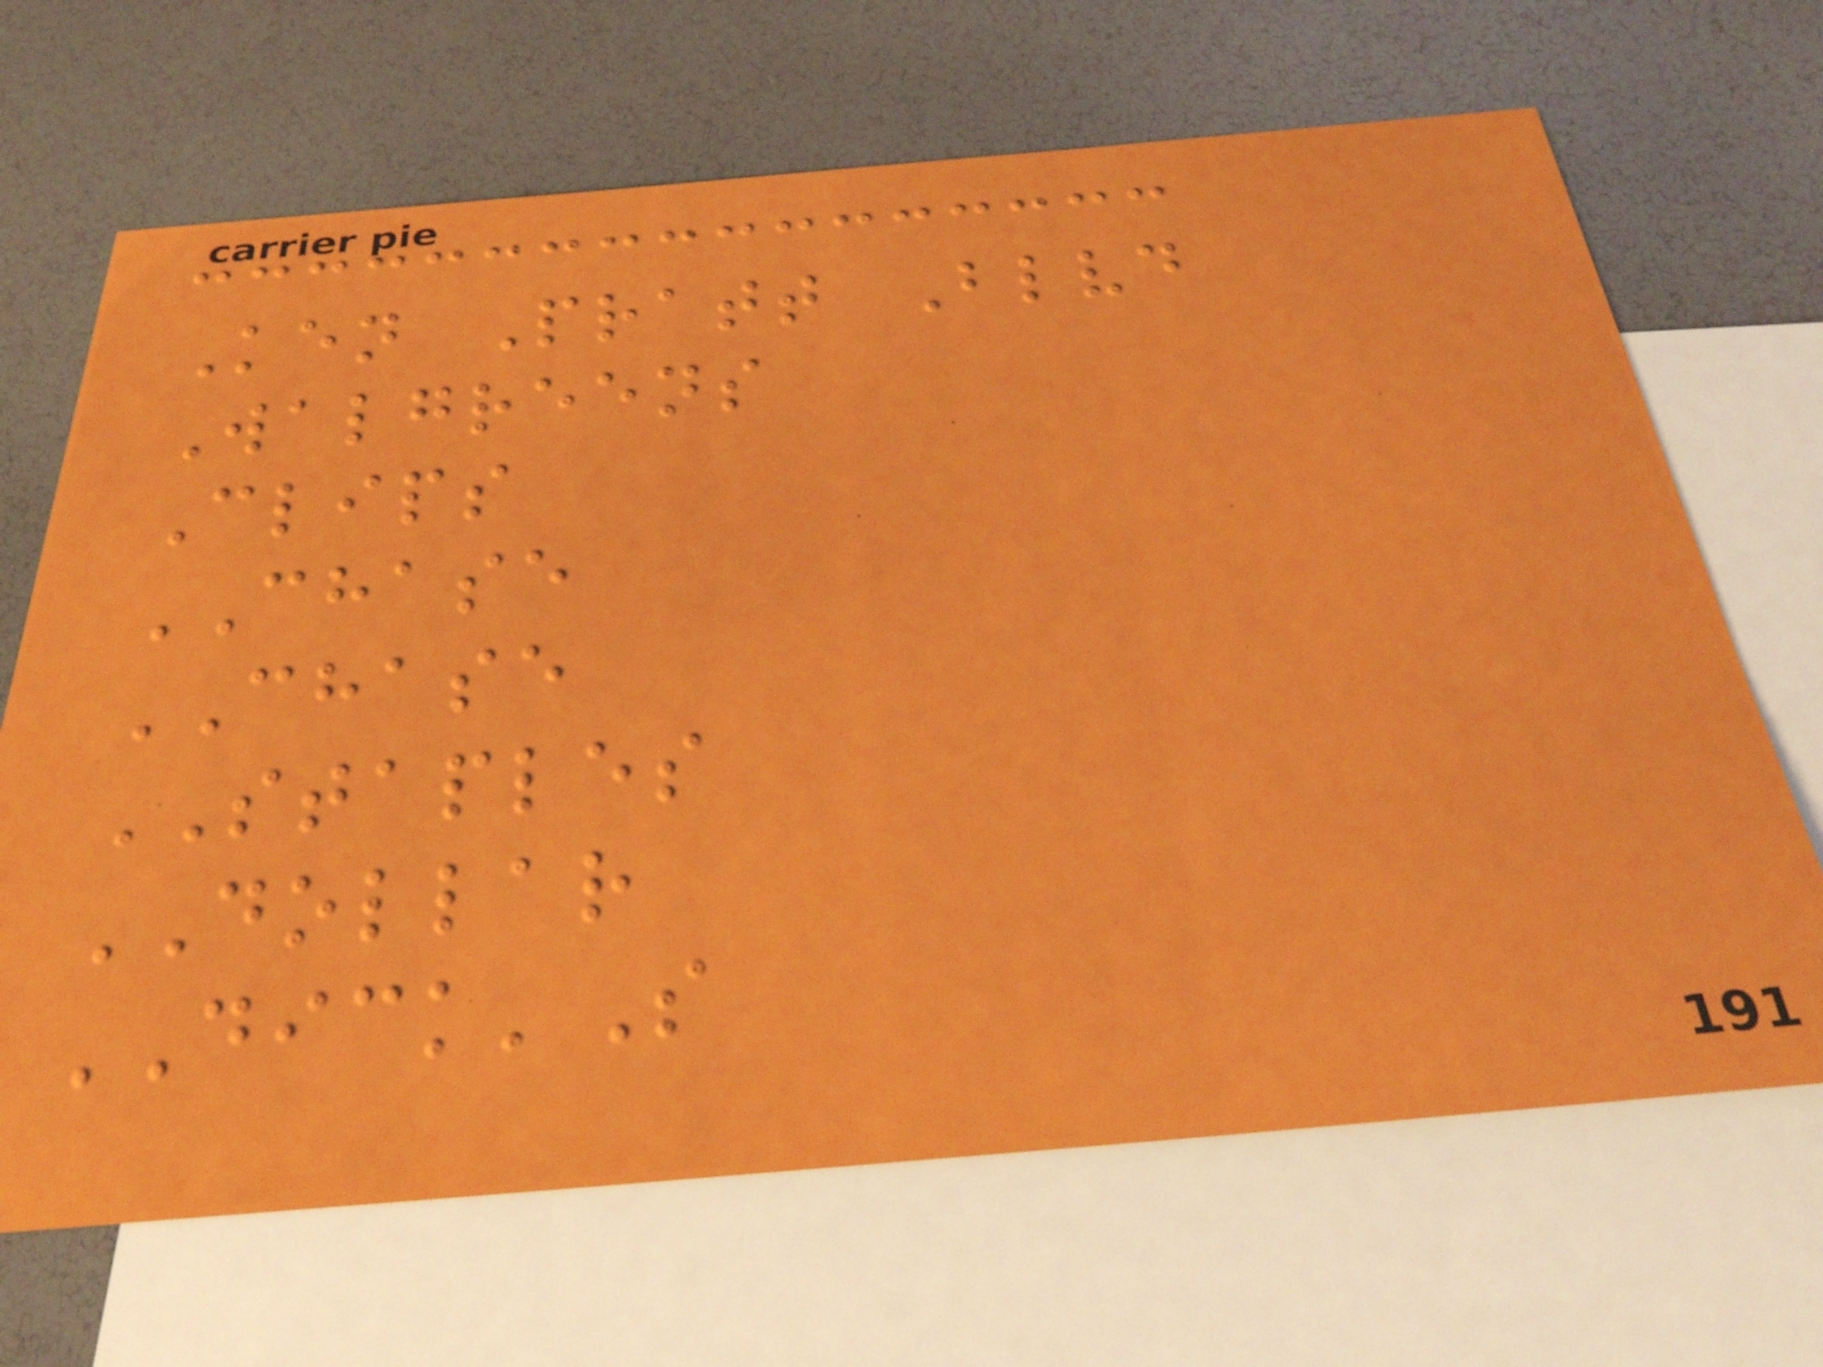Ken Pratt Blvd
Walgreens
Clips
CHASE
CHASE
STAPLES
DOLLAR
DICK'S
